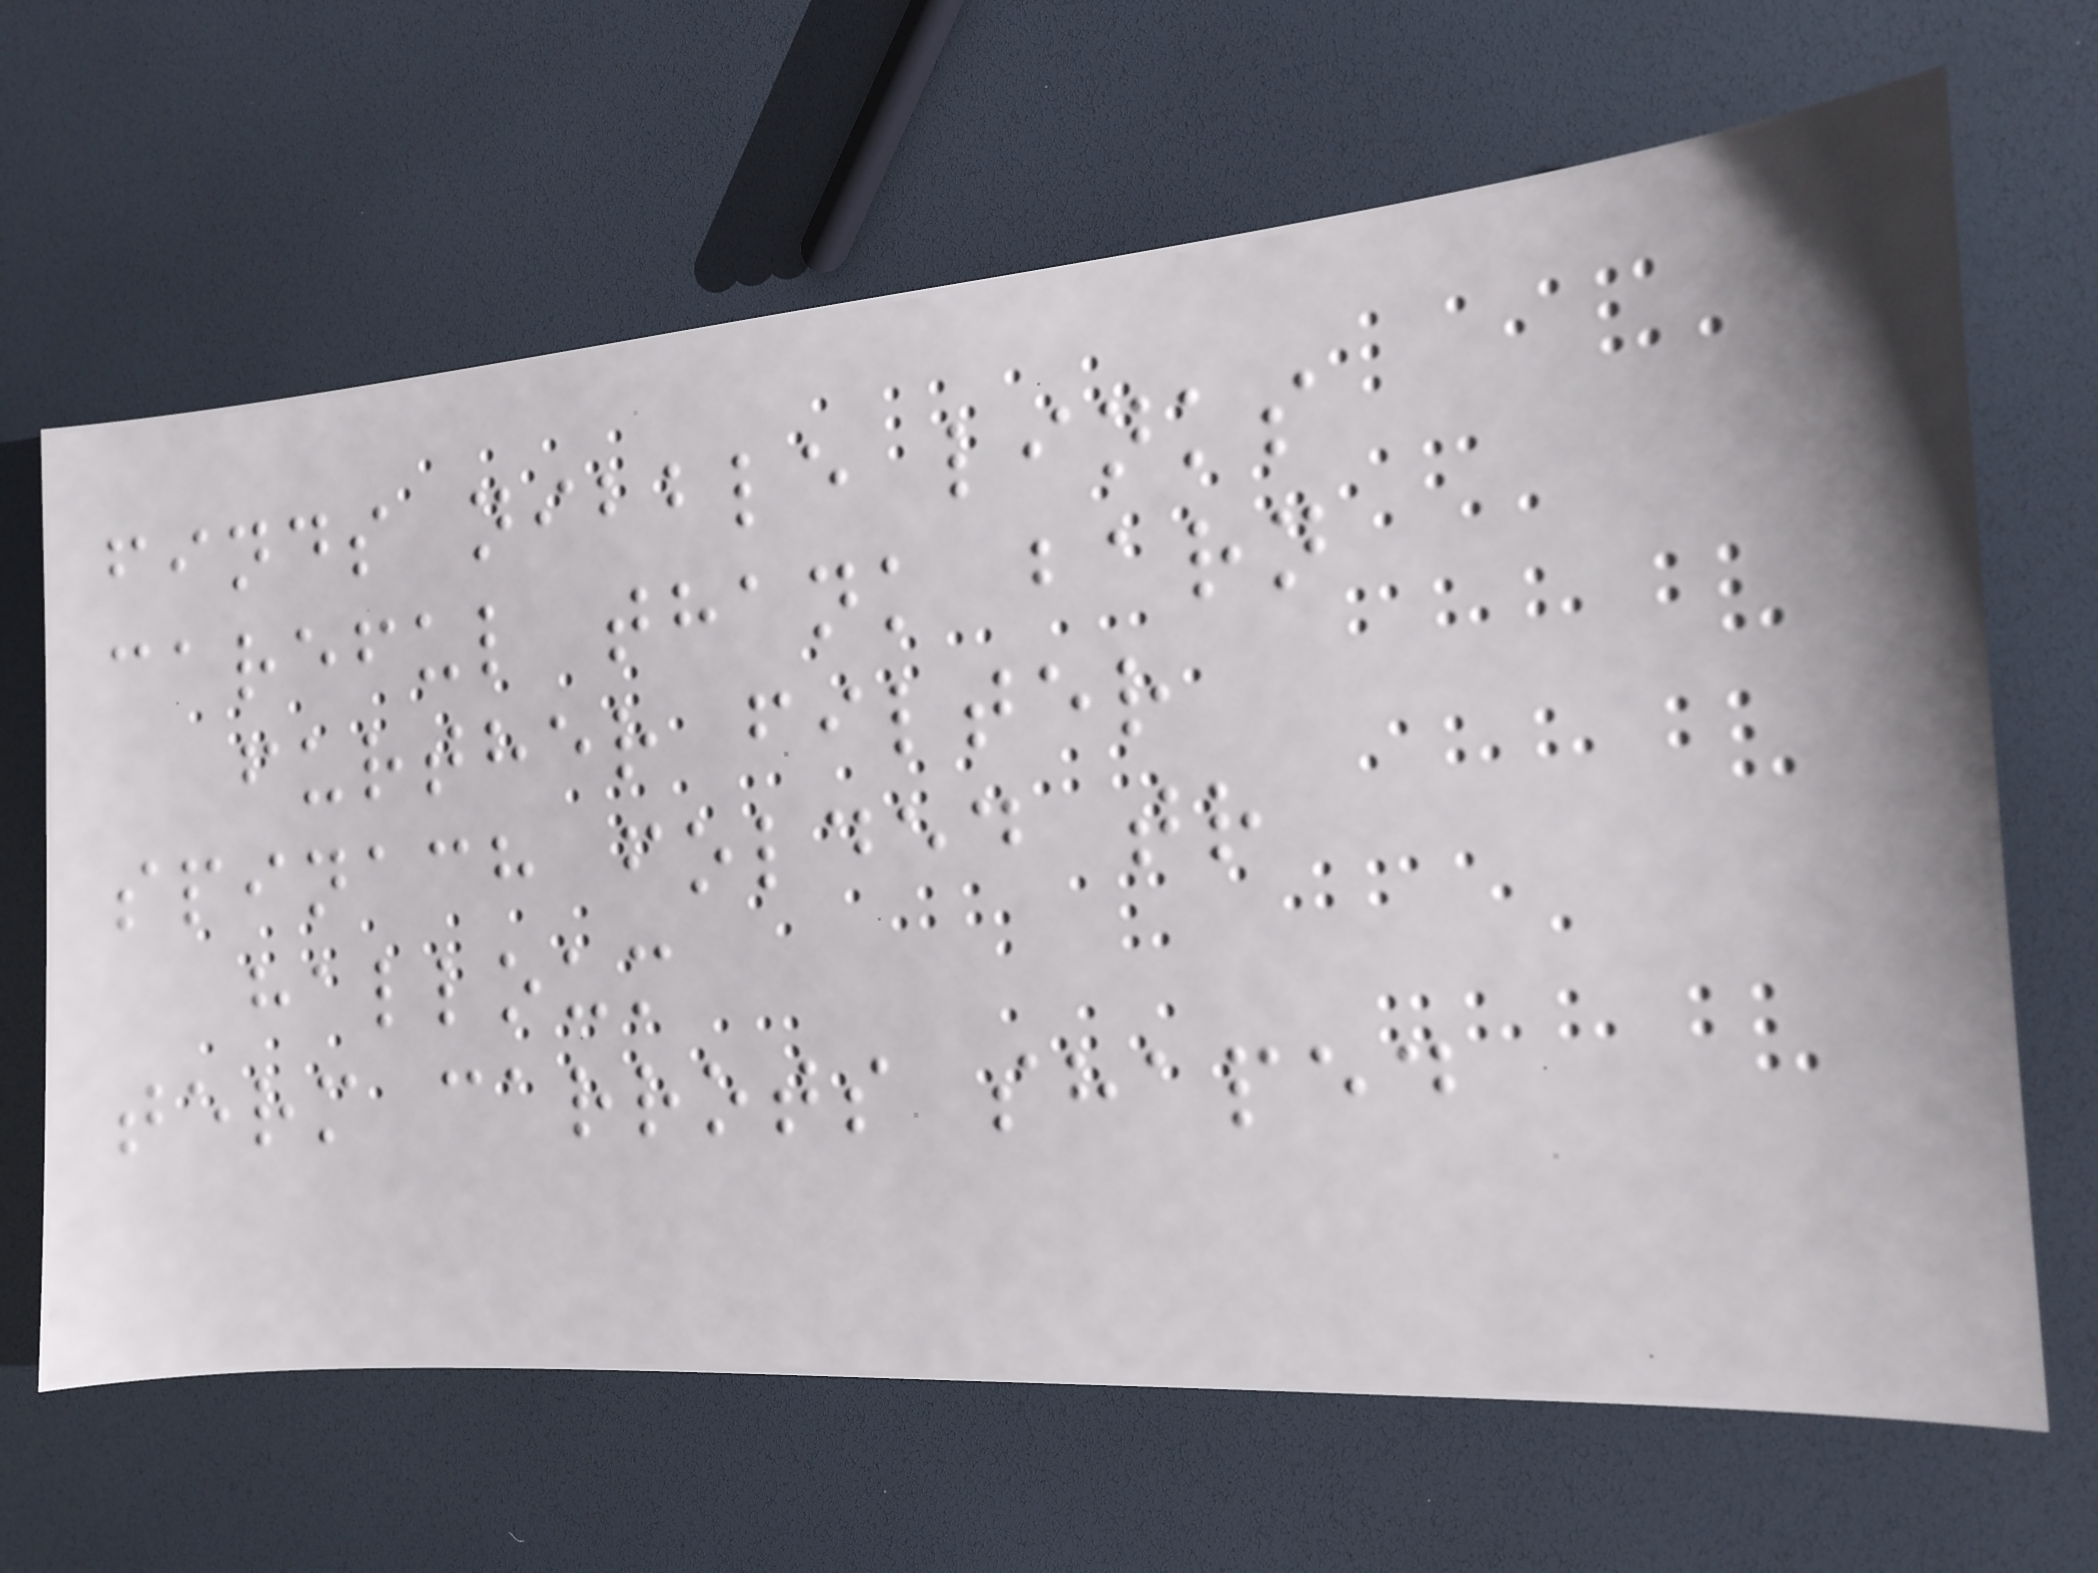finds nibble links
careful thank barn
further filter
spinach folded tr
halloum
term carrots shaped
